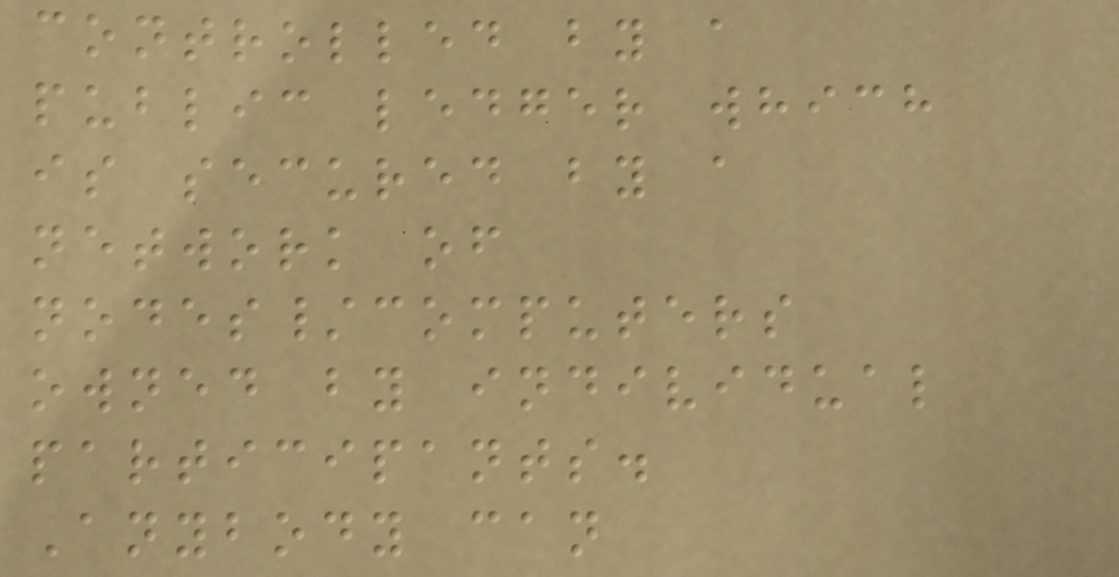controlled by a
public ledger which
is secured by a
network of
nodes/computers
owned by individual
participants.
Anybody can
